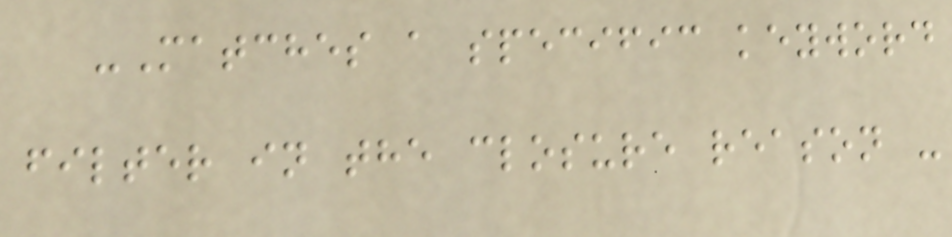-Matches a specific keyword
filter in the closure reason -
